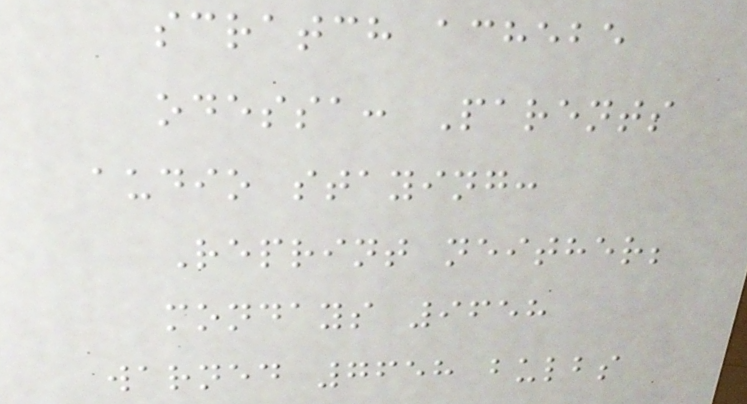scratch achebe
odessa: Parents
audio staying:
Reprint neither;
mondays 9658
warned 7658 bulbs
